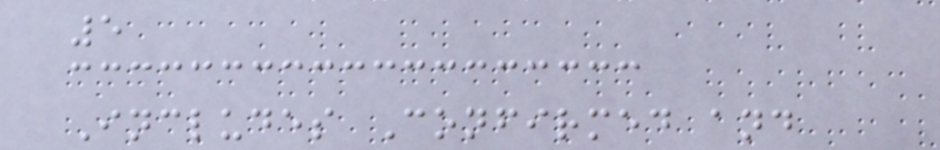5
Includes Confirmed and
